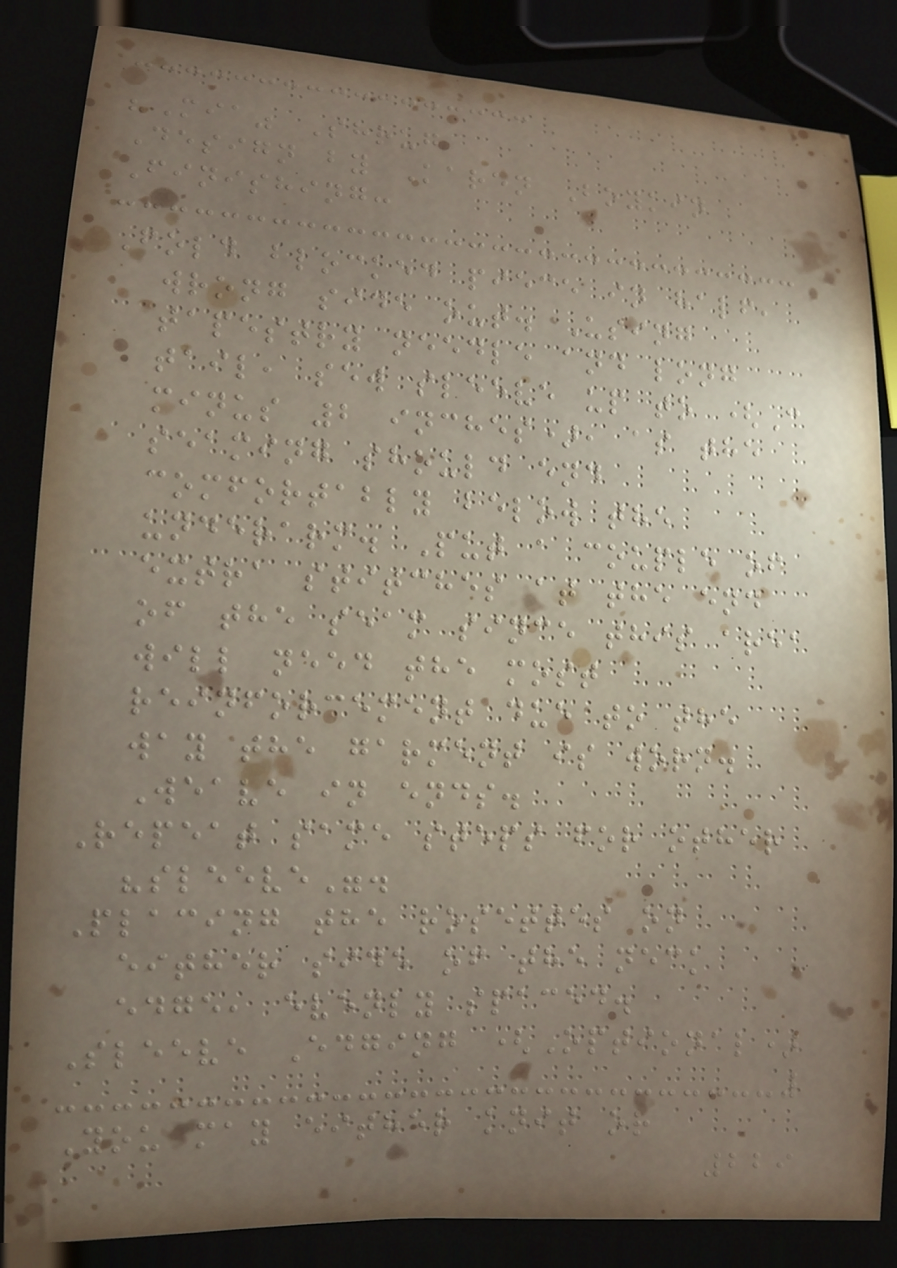"Mia" Shrug
Design by Karen Boykin
Finishing:
Fold blocked piece in half,
wrong side out. Using
tapestry needle and long
tail, sew sleeve up to (C
minus 2 inches), as the
seaming should end
comfortably below the
underarm. Put a couple of
extra stitches at the end
of the seam since this area
will need the most
reinforcement due to the
way the garment is worn.
Weave in ends.
Repeat same steps for other
"sleeve".
Placing the rosettes on
either side of the neck
edge, evenly spaced.
Sleeve Edging (Optional)
You may either knit or
229
